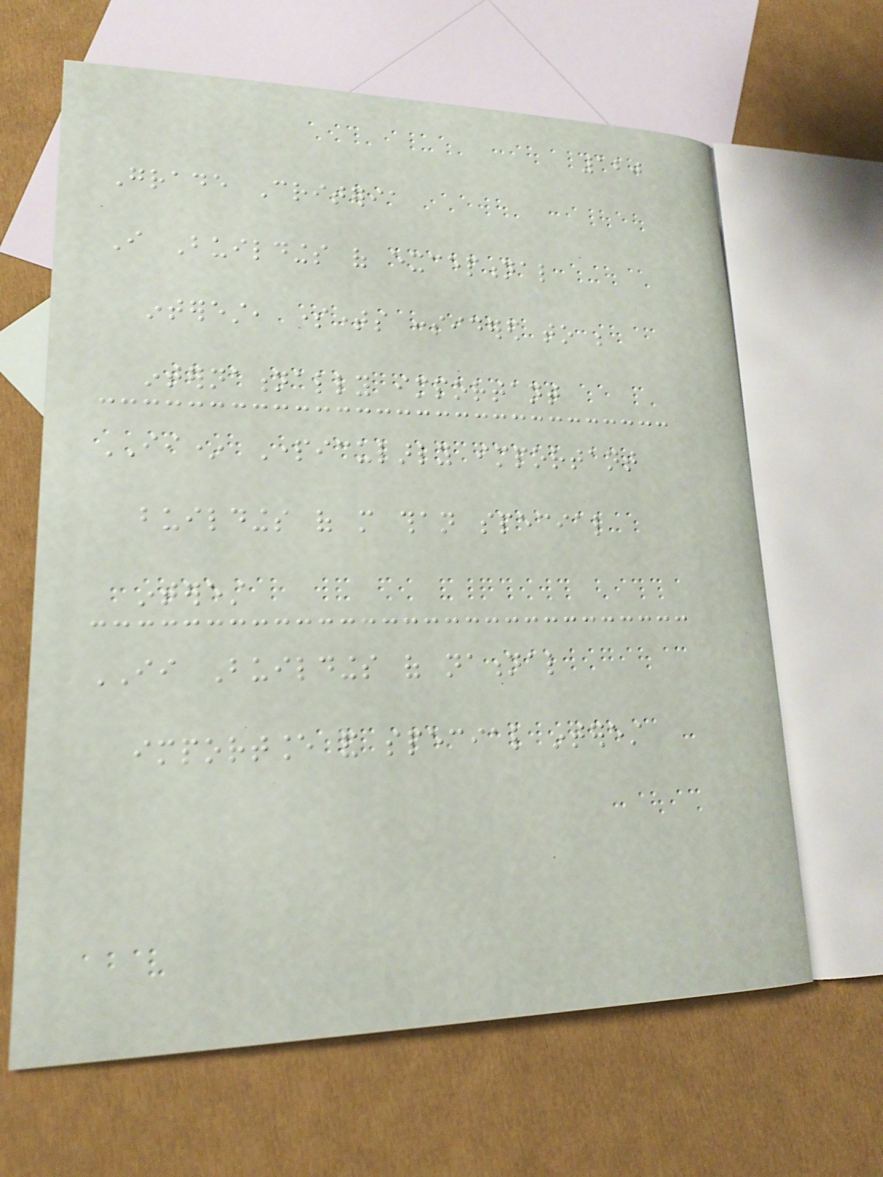120
Grade Criteria
I Buildings of exceptional
interest, sometimes considered to be
internationally important
II* Particularly important
buildings of more than special
interest
II Buildings of national
importance and special interest
